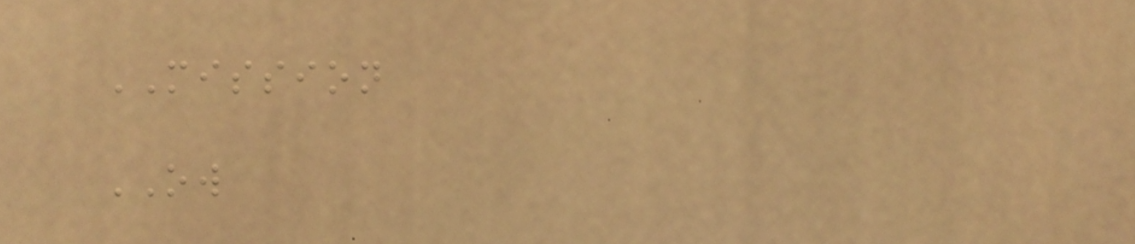MISSION
OW
